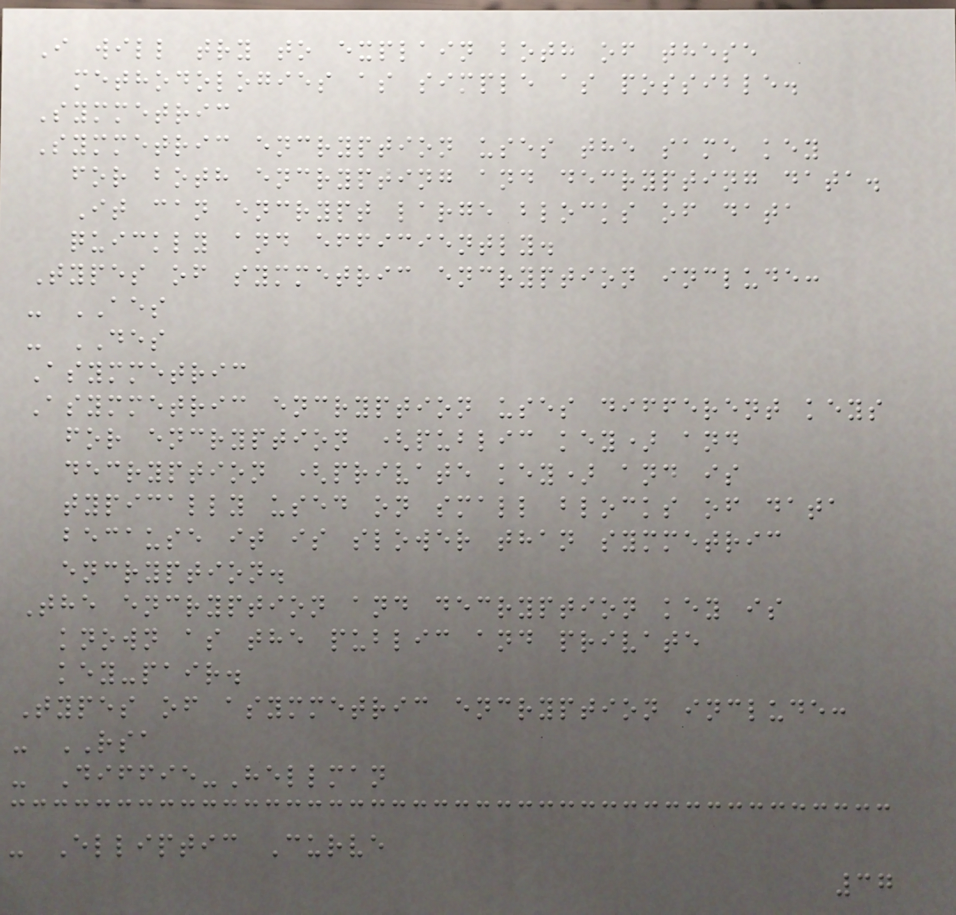I will try to explain both of these
methodologies as simple as possible.
Symmetric
Symmetric encryption uses the same key
for both encrypting and decrypting data.
It can encrypt large blocks of data
quickly and efficiently.
Types of symmetric encryption include:
- AES
- DES
Asymmetric
Asymmetric encryption uses different keys
for encryption (public key) and
decryption (private key) and is
typically used on small blocks of data
because it is slower than symmetric
encryption.
The encryption and decryption key is
known as the public and private
key-pair.
Types of asymmetric encryption include:
- RSA
- Diffie-Hellman
- Elliptic Curve
37
